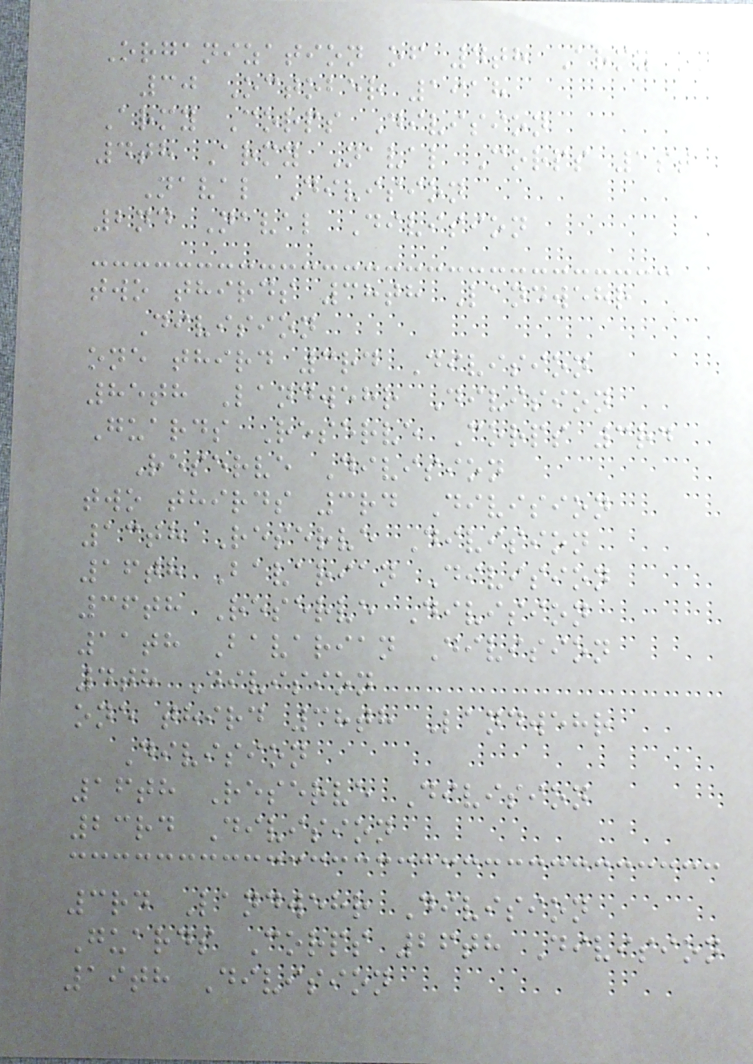Organization of 4th Army on
30 October 1918
Army Corps Division
4th Army Naval Corps 1st
Naval Division
2nd Naval Division
two thirds 38th Landwehr
Division
one third 3rd Division
85th Landwehr Division
Guards Reserve Corps 3rd
Reserve Division
two thirds 3rd Division
13th Reserve Division
16th Bavarian Division
36th Reserve Division
11th Bavarian Division
4th Division
one third 38th Landwehr
Division
16th Reserve Division
23rd Division
3rd Landwehr Division
Guards Corps 26th Division
19th Division
